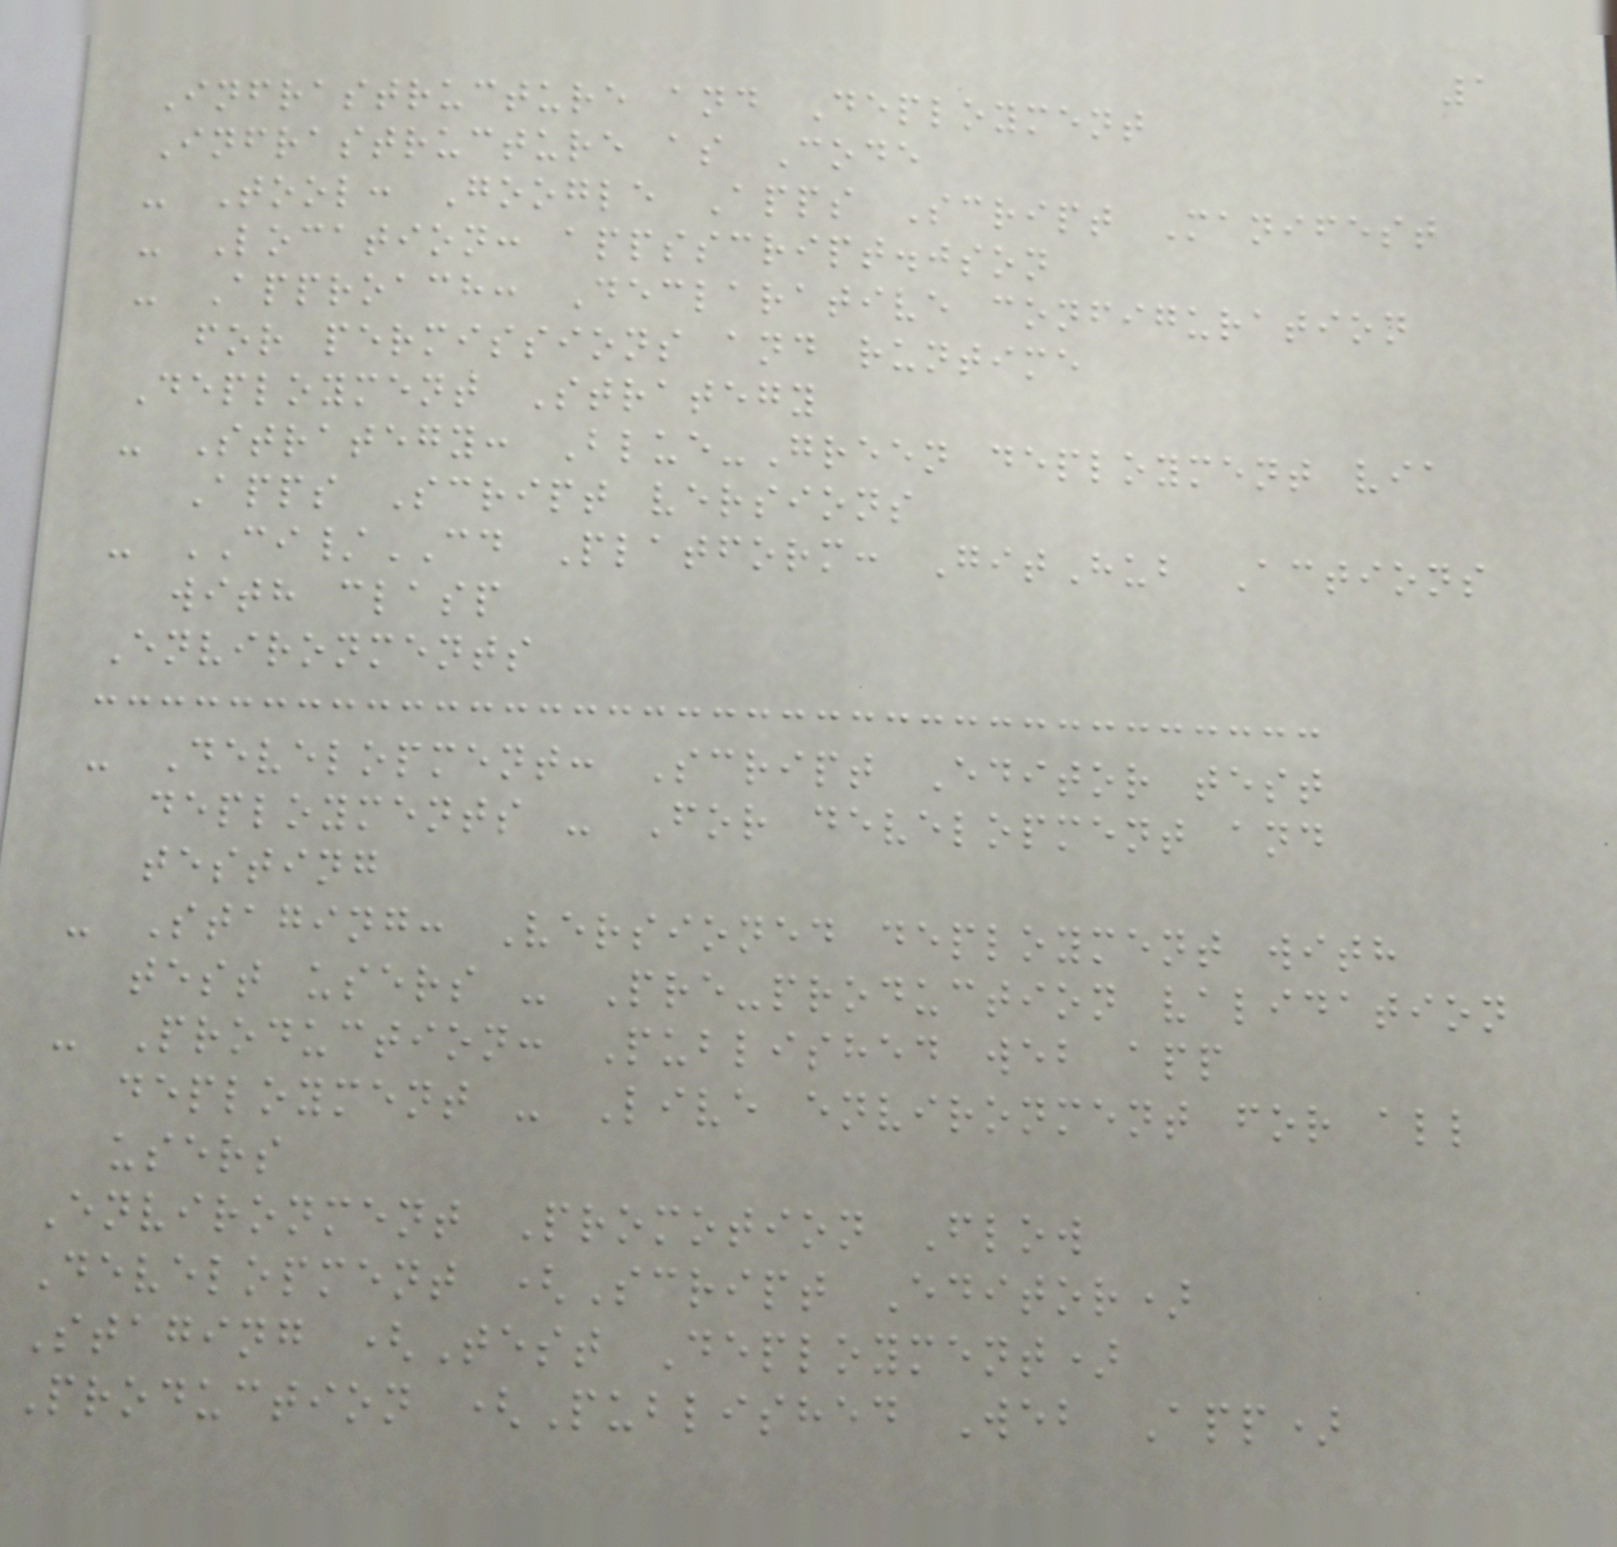1
Infrastructure and Deployment
Infrastructure as Code
- Tool: Google Apps Script Manifest
- Location: appsscript.json
- Approach: Declarative configuration
for permissions and runtime
Deployment Strategy
- Strategy: Blue-Green deployment via
Apps Script versions
- CI/CD Platform: GitHub Actions
with clasp
Environments
- Development: Script Editor test
deployments - For development and
testing
- Staging: Versioned deployment with
test users - Pre-production validation
- Production: Published web app
deployment - Live environment for all
users
Environment Promotion Flow
Development (Script Editor)
Staging (Test Deployment)
Production (Published Web App)
